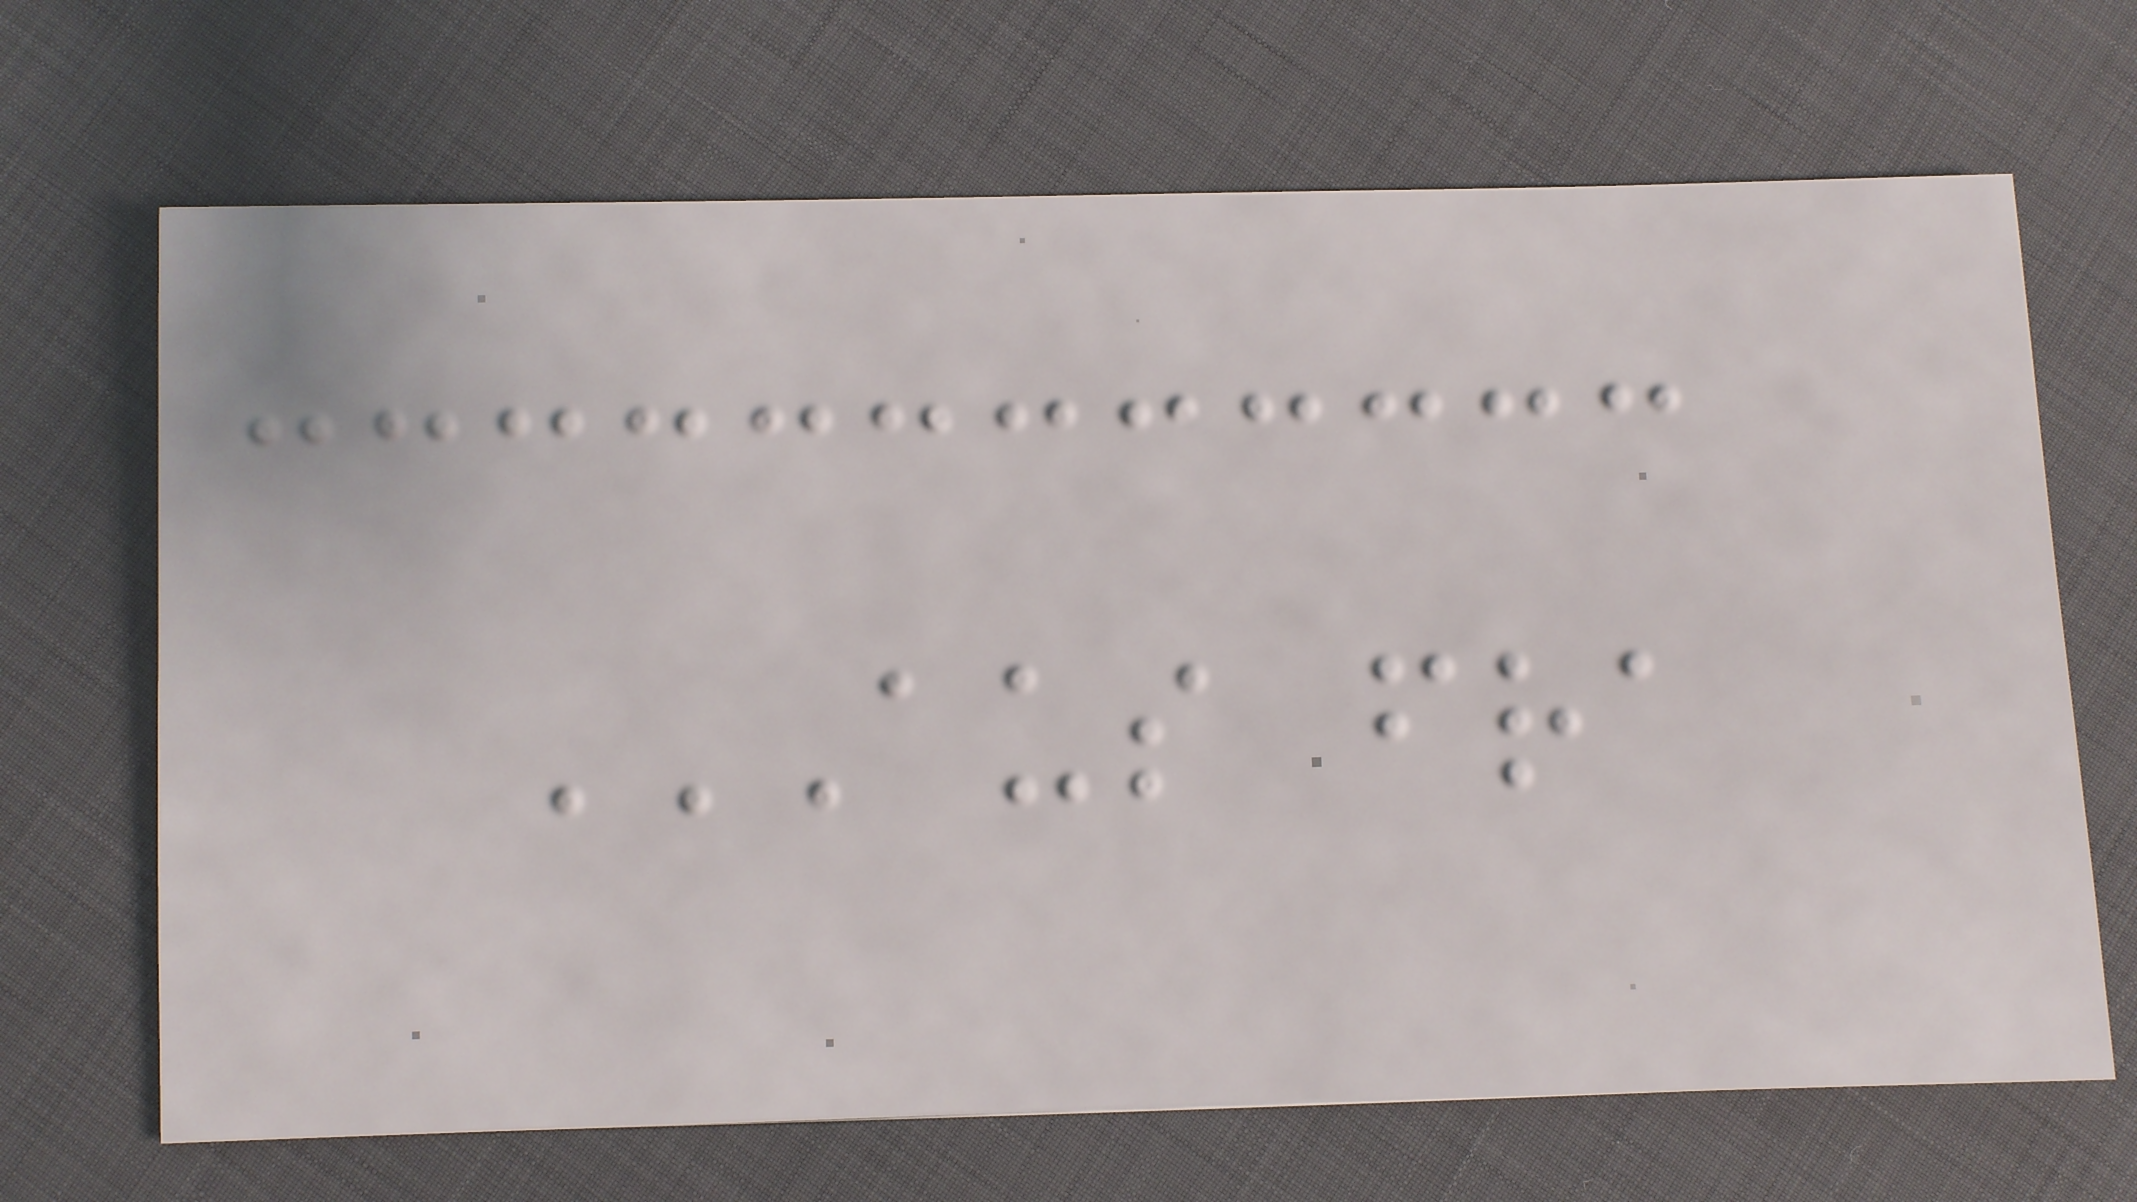AUS FRA
